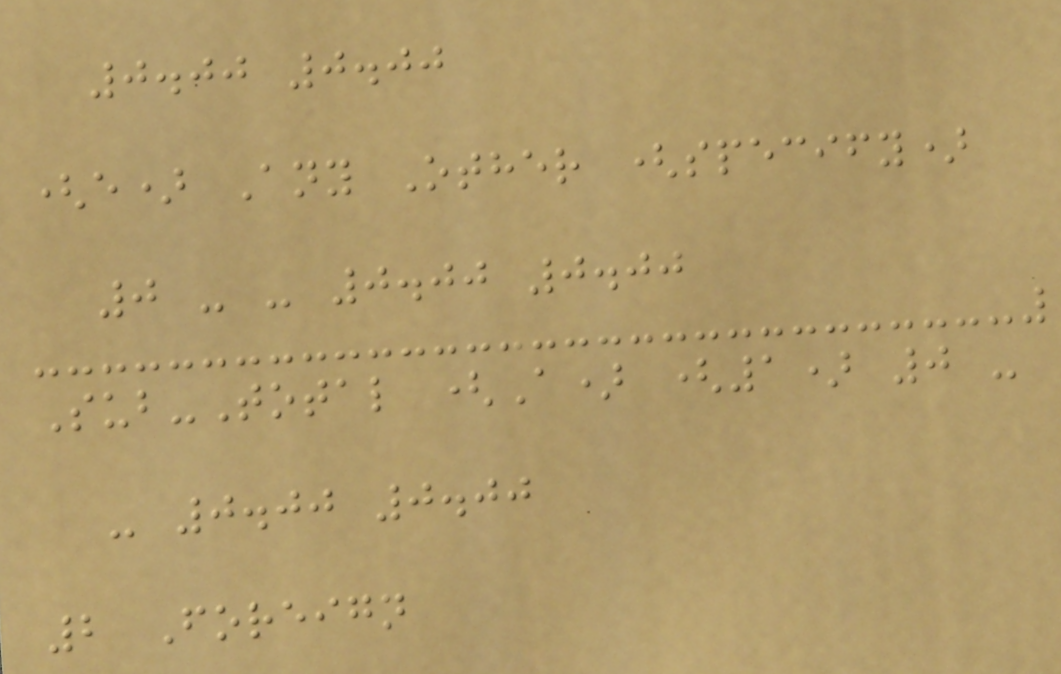0.00 0.00
(e) Any Other (specify)
0 - - 0.00 0.00
Sub-Total (A) (1) 0 -
- 0.00 0.00
2 Foreign
